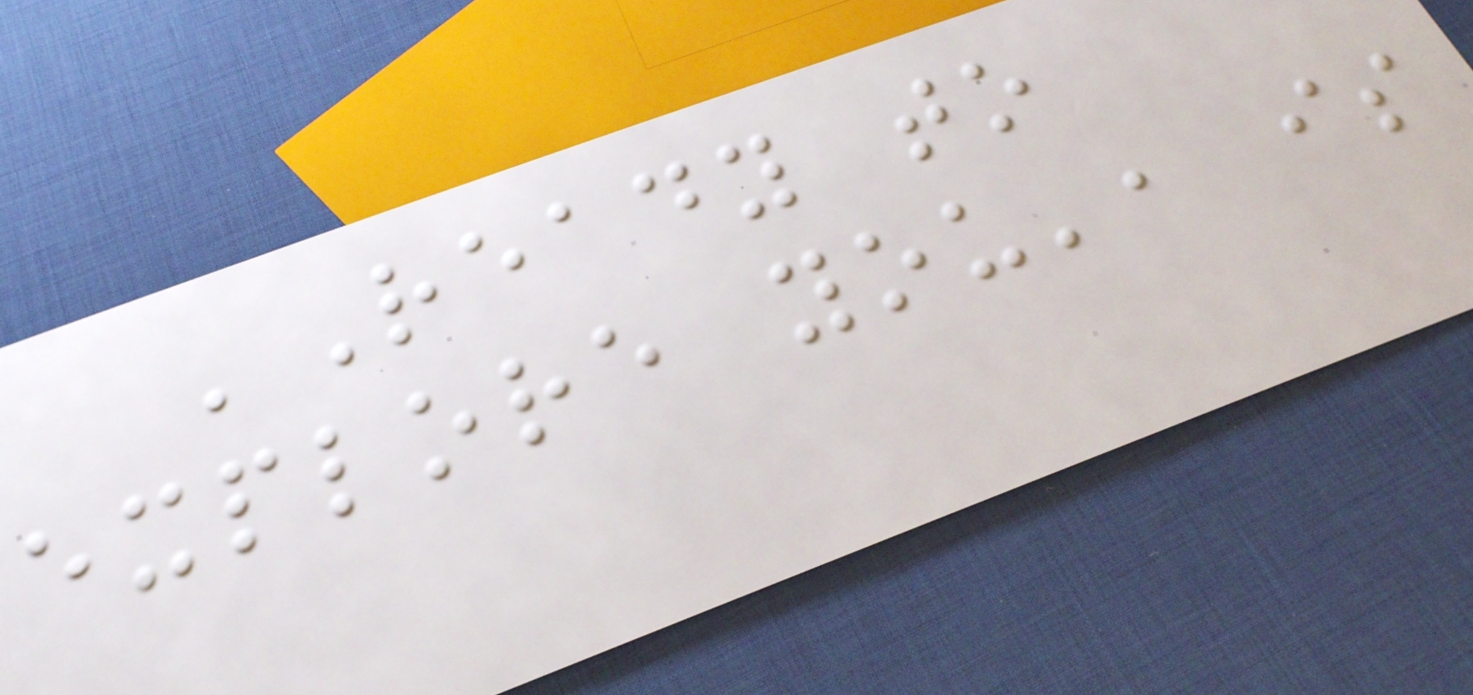'Ready to
explore you', is
